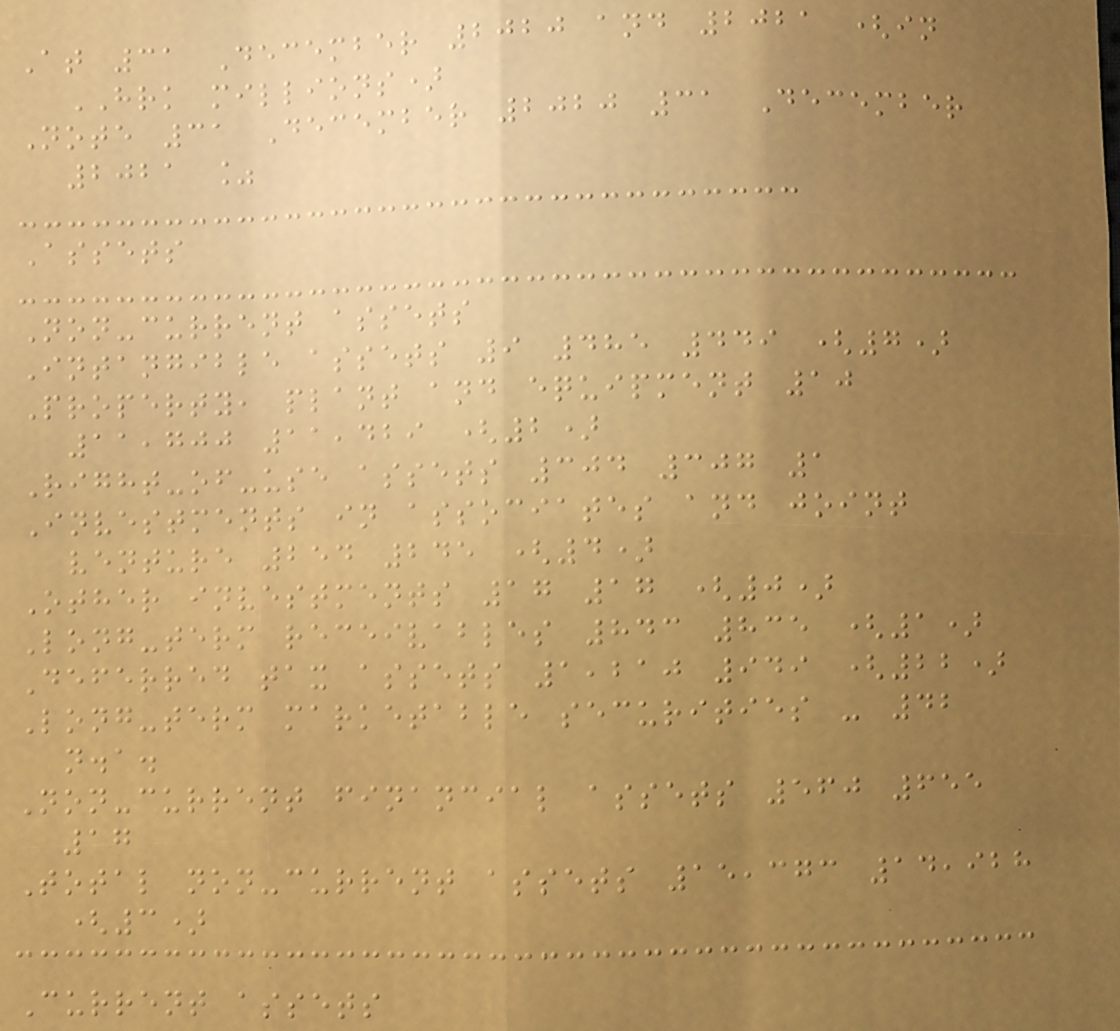At 31 December 2020 and 2021 (in
HRK millions)
Note 31 December 2020 31 December
2021 %
Assets
Non-current assets
Intangible assets 9 485 449 (7)
Property, plant and equipment 10
11,700 11,429 (2)
Right-of-use assets 304 307 1
Investments in associates and joint
venture 254 245 (4)
Other investments 17 17 (0)
Long-term receivables 843 835 (1)
Deferred tax assets 1,210 949 (22)
Long-term marketable securities - 42
n.a.
Non-current financial assets 560 655
17
Total non-current assets 15,373 14,928
(3)
Current assets
